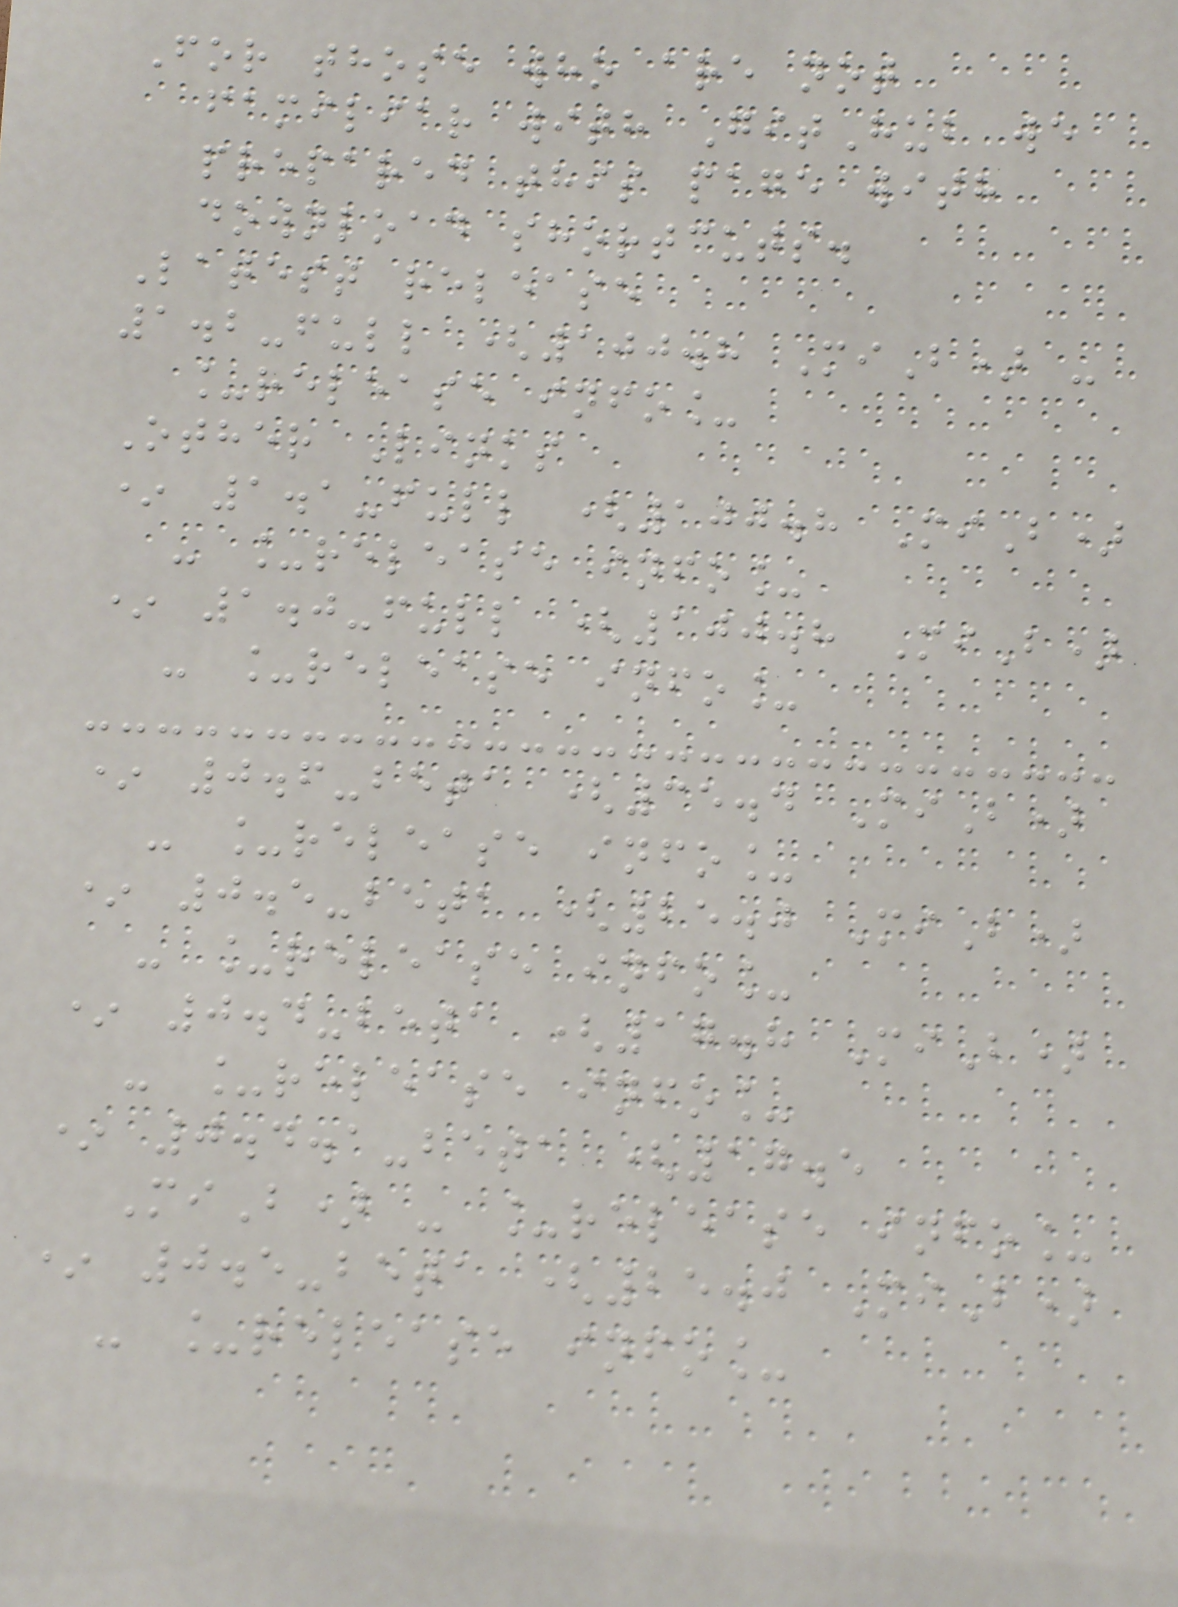For those who are not
familiar with GitHub we
prepared this page with
download shortcuts.
Latest release
1.2-full (100.8 MiB) -
_release info_
Other Links
* 1.1-full (100.8 MiB)
- _release info_
* 1.0-full (100.8 MiB)
- _release info_
* 0.6-beta (35.4 MiB)
- _release info_
* 0.5-beta (25.0 MiB)
- _release info_
* 0.4-beta (17.8 MiB)
- _release info_
* 0.4.1-beta (17.5
MiB) - _release info_
* 0.5-beta (25.0 MiB)
- _release info_
